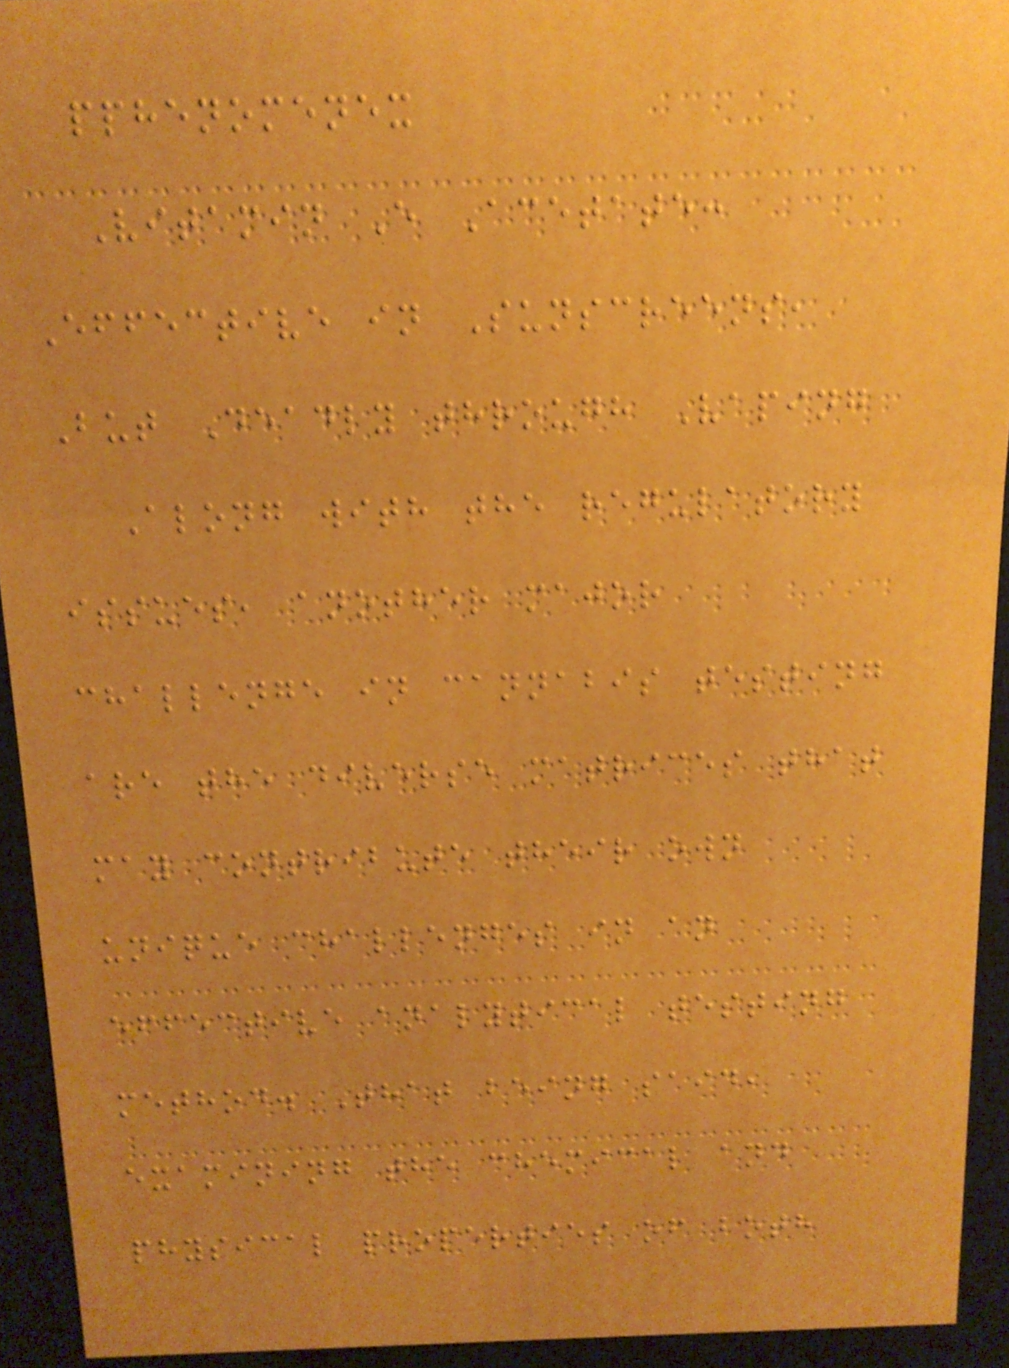pphenomenex
Vitamin E Acetate:
Effective in Sunscreens,
But Deadly through Vaping
Along with the regulatory
issues, another major
challenge in cannabis testing
are the diverse matrices that
may contribute their own
unique challenges in an
effective analytical testing
method. That being said,
examining the chemical and
physical properties of both
